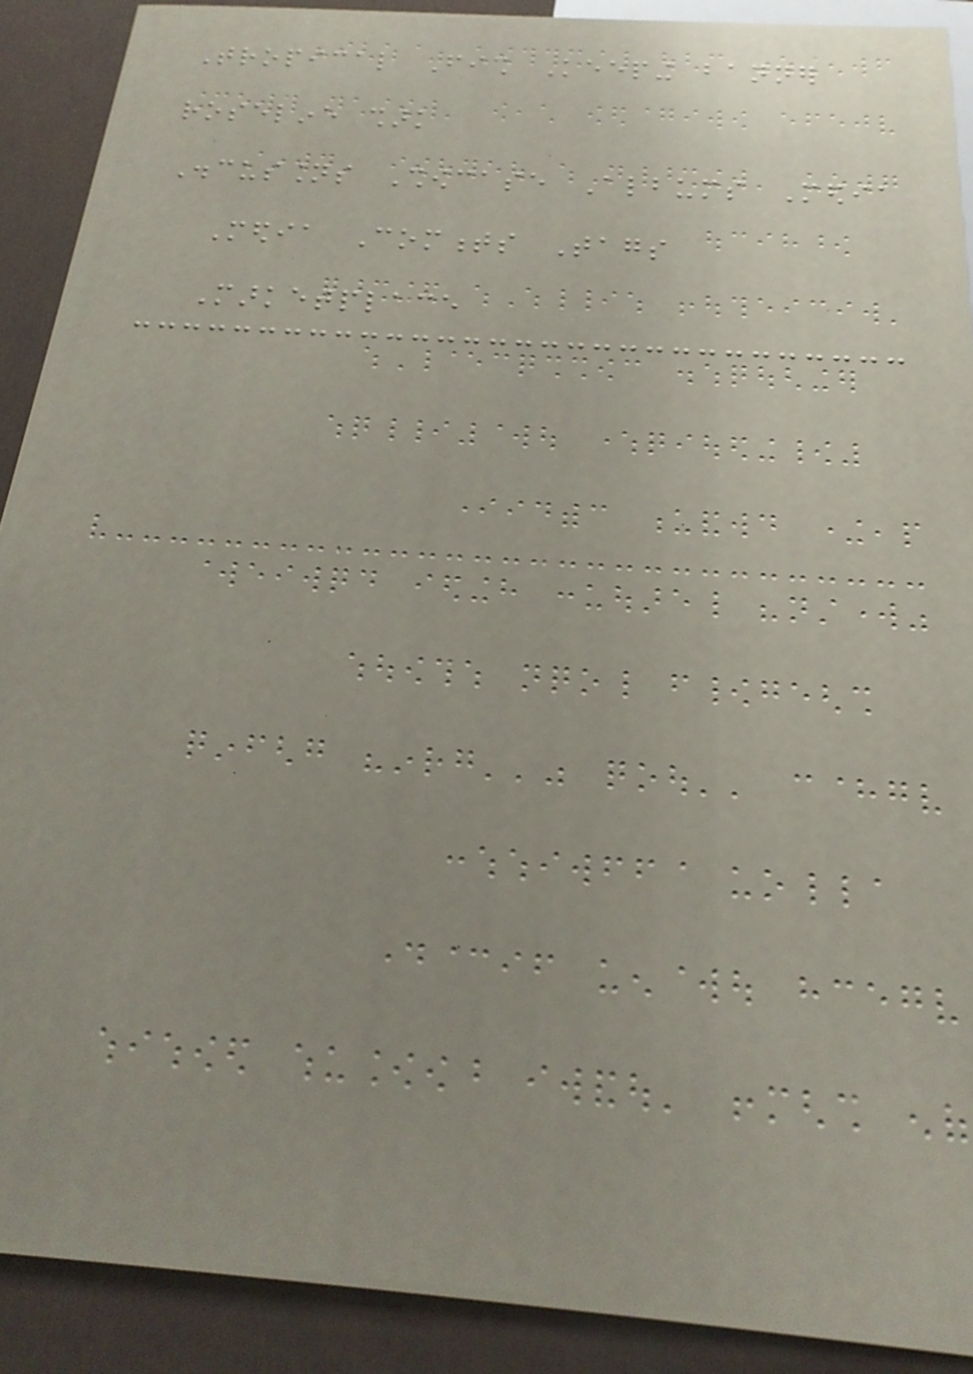Tropical Fish Keeping banner
roseline shark
Discussions Showcase Albums Media
Media Comments Tags
Marketplace
